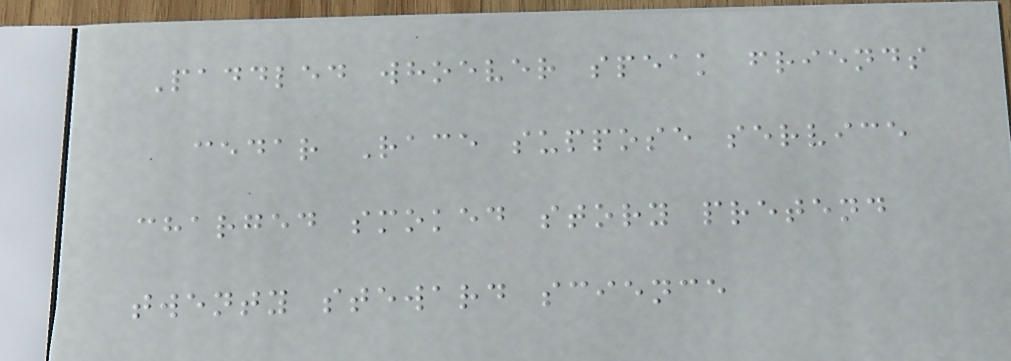Paddled whoever speak friends
cedar Race suppose service
charged smoked story pretend
twenty steward science
